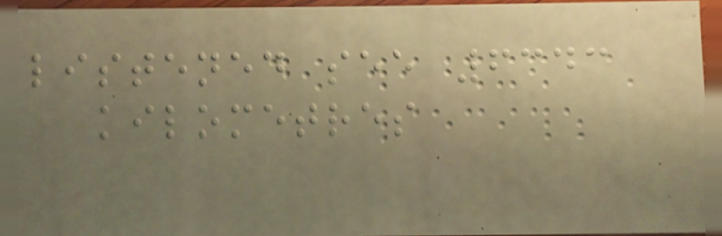listened see 6343
kilometres
